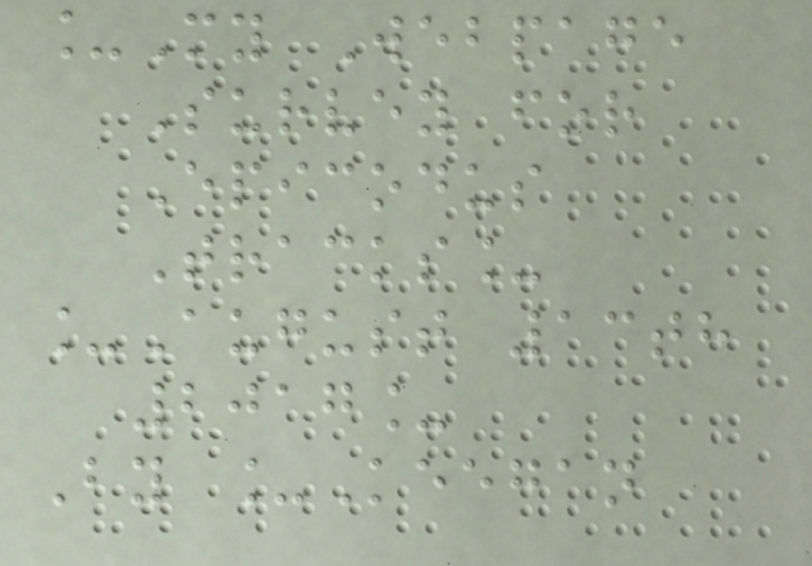_My Webpage
Survey for
Epicodus
Tracks_
_August 13th
2017_
By _Keegan
